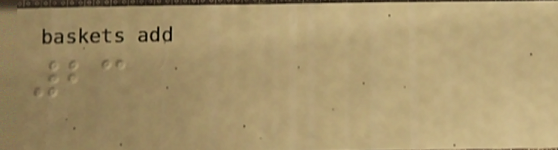23
